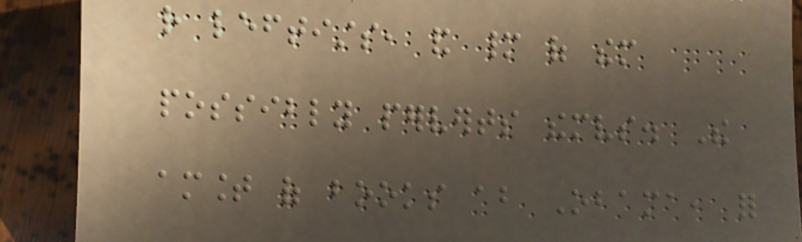rather leftists, and many of them
possibly perverts themselves. The
amount of books about Obama, for
